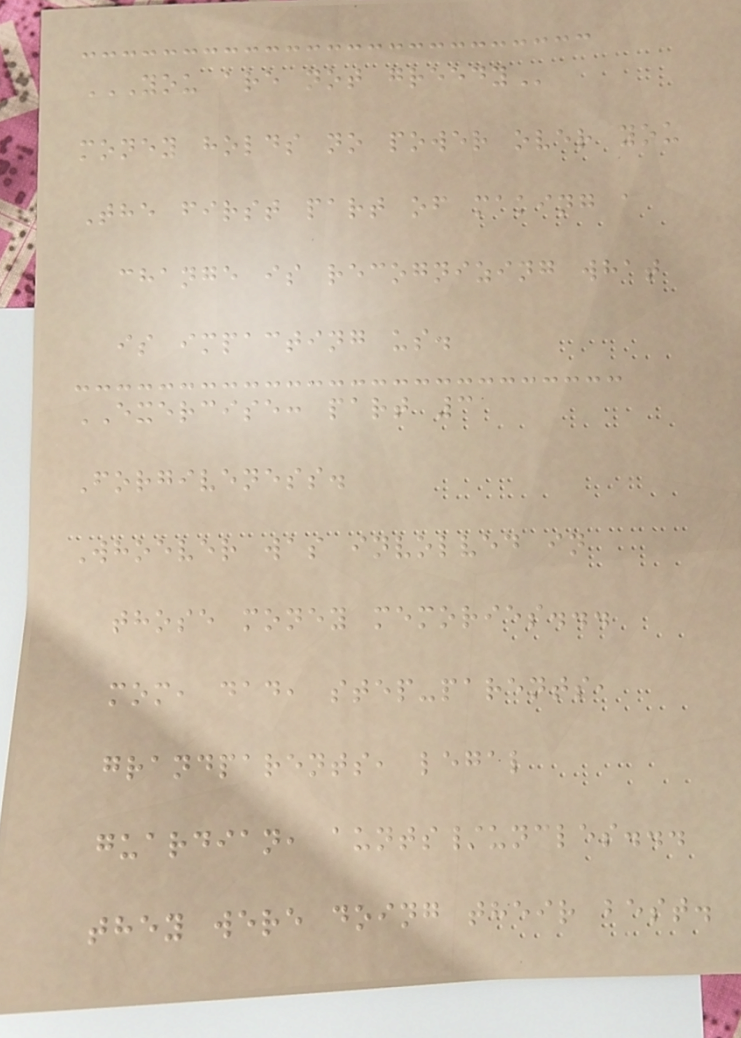YOU ARE NOT GREEDY
money holds no power over you
The first part of making a
change is recognizing what
is impacting us.
EXERCISE: part 3
Forgiveness.
Whoever was involved in
those money memories...
mom, dad, step-parents,
grandparents, legal
guardian, aunts/uncles...
they were doing their best.
